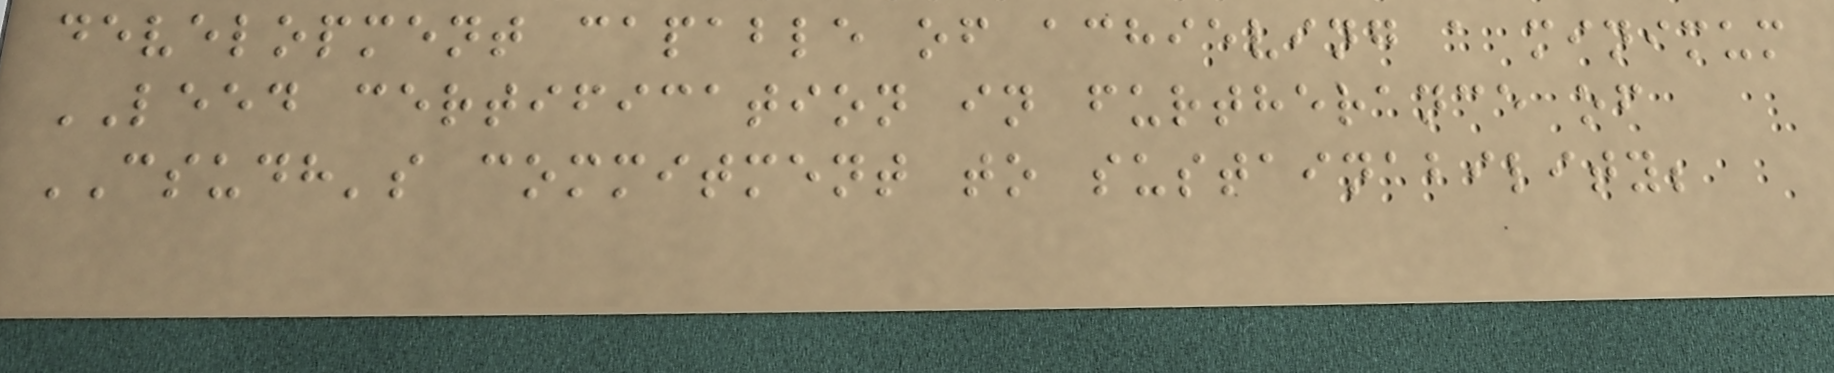development capable of achieving a minimum
LEED certification in furtherance of
CSUDH's commitment to sustainability;
